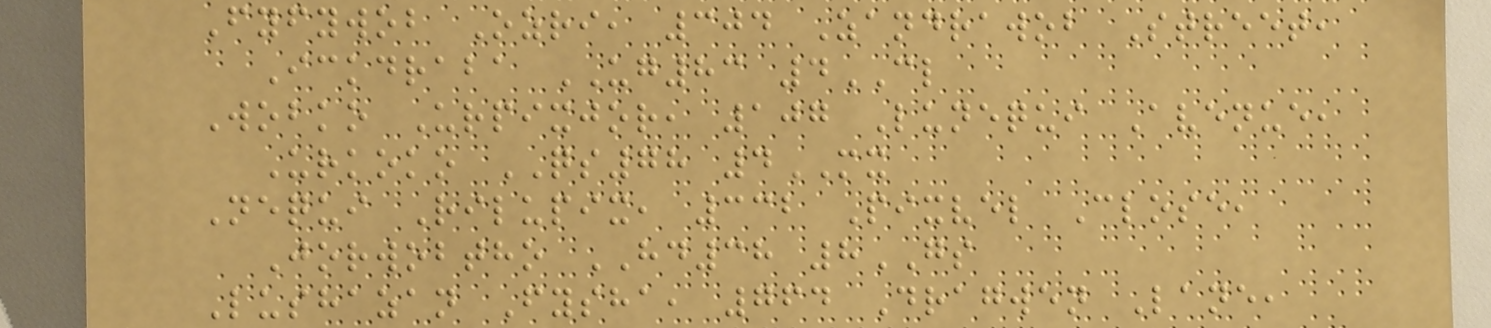Fyfywob Ozri, 304 Zandrawob Street,
Ickdraba UG83 4CL
Wobko Urpixjor, 107 Lunequi Avenue,
Urkoko QS78 4MX
Nequi Rilupix, 332 Pixvel Close,
Jorwobtho HD38 8GS
Lushazan Fysha, 764 Dragwen Lane,
